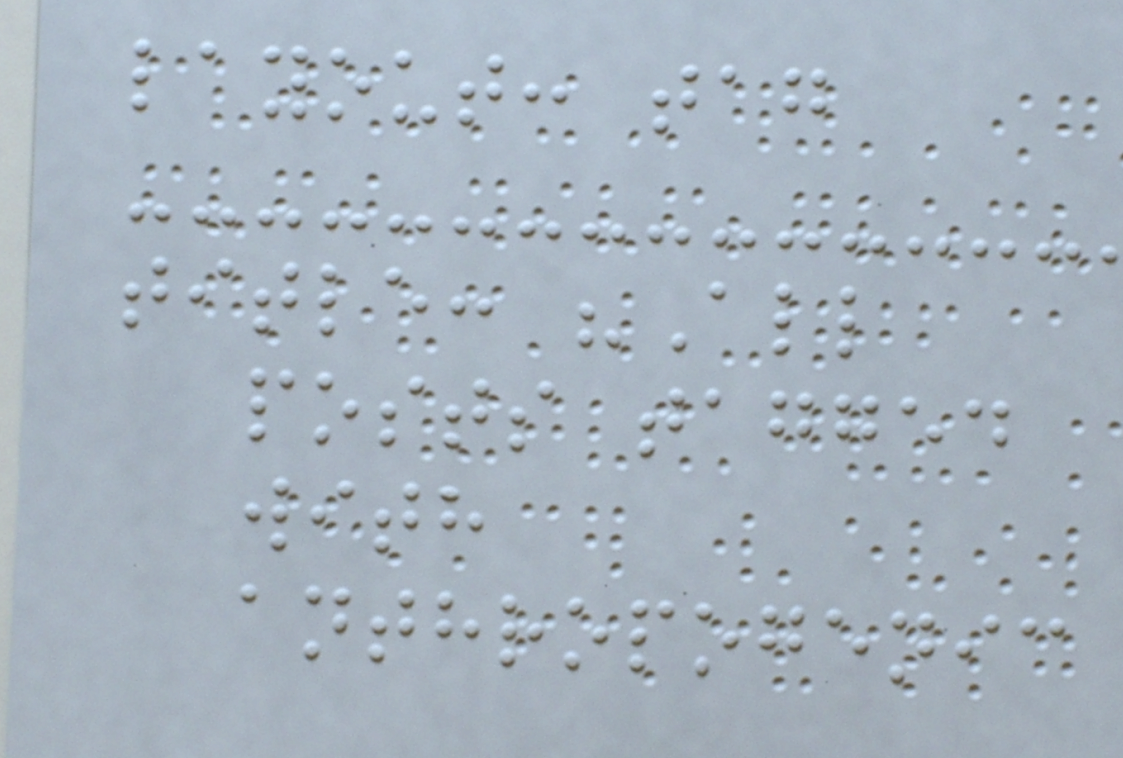layout: tag
title: "All
posts tagged
with
anthropogenic
